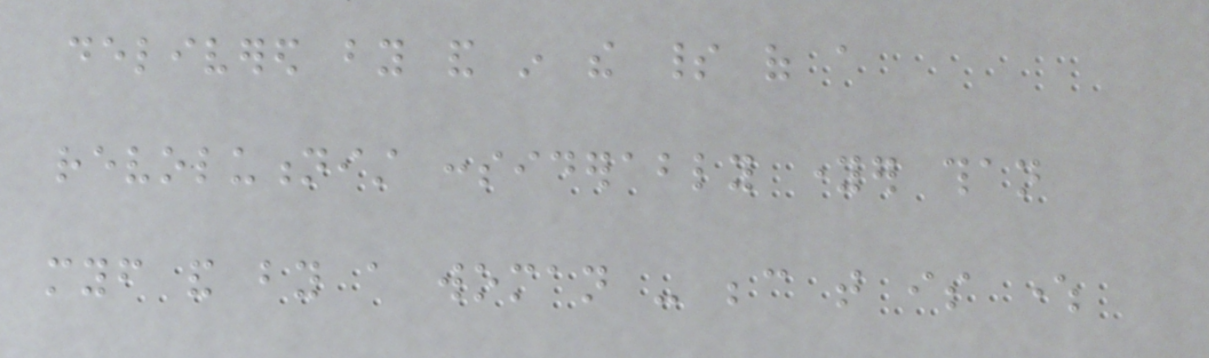delivered by and in the spirit of a
revolutionist considerably younger than
myself and by a woman - because that is where
